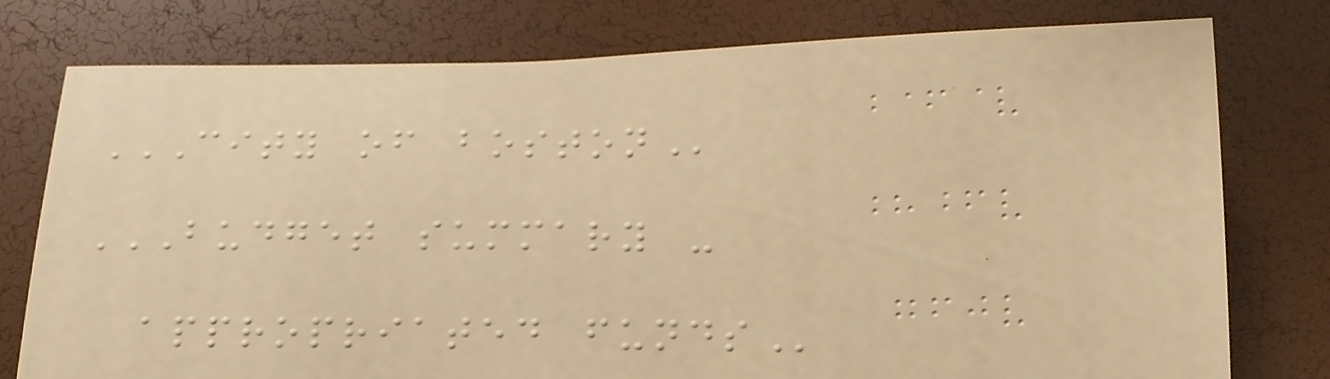CITY OF BOSTON
BUDGET SUMMARY -
APPROPRIATED FUNDS
